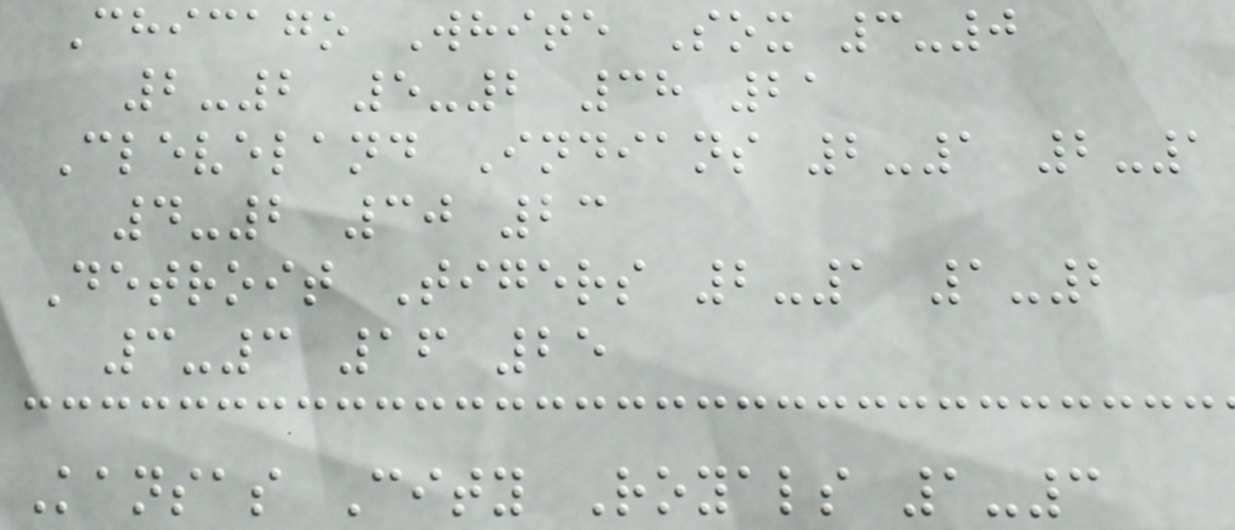Chicago White Sox 3-0
2-2 5-2 38 21
Cleveland Indians 2-1 2-1
4-2 30 23
Detroit Tigers 2-1 1-2
3-3 16 25
Kansas City Royals 1-3
